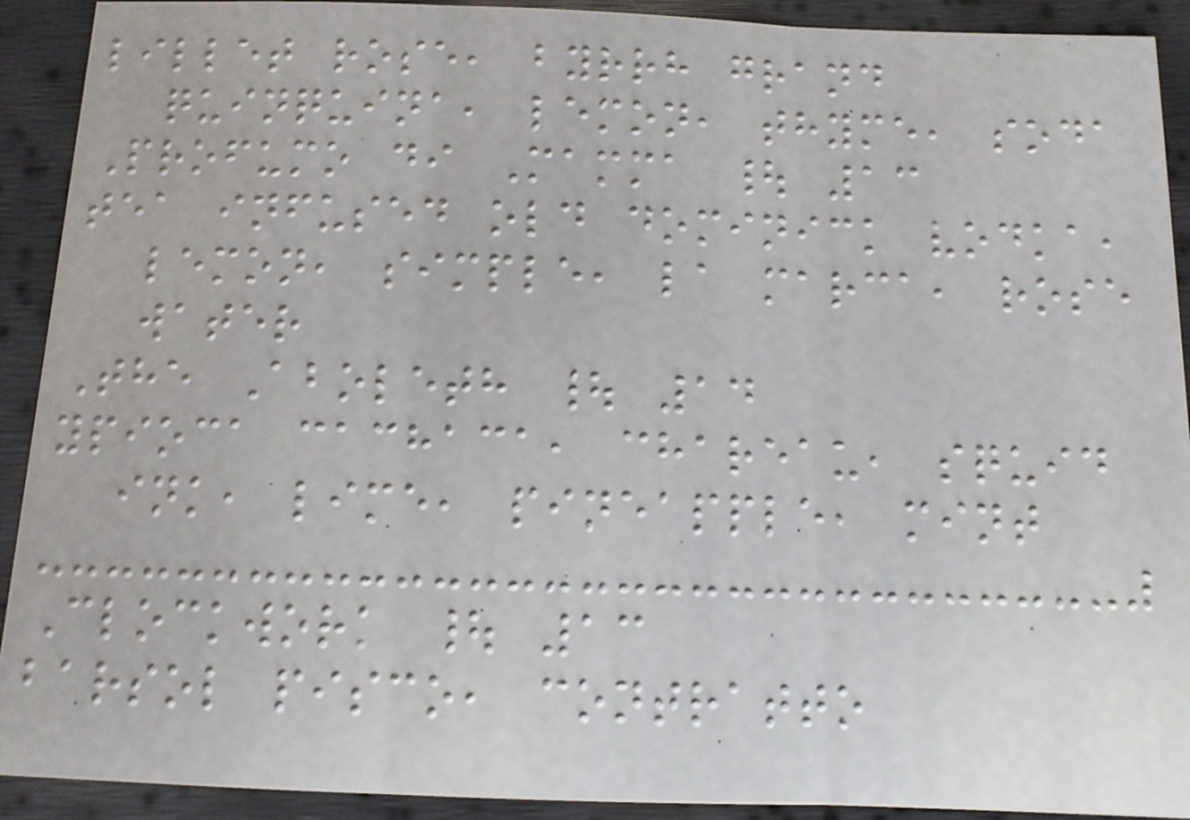lillet rose, byrrh grand
quinquina, lemon, thyme, soda
Profumo di Mamma | 13
tea infused old dominick vodka,
lemon, simple, la marca, rose
water
The Aboleth | 14
ypioca cachaca, chareau, squid
ink, lime, pineapple, mint
Clockwork | 13
barsol pisco, contratto
